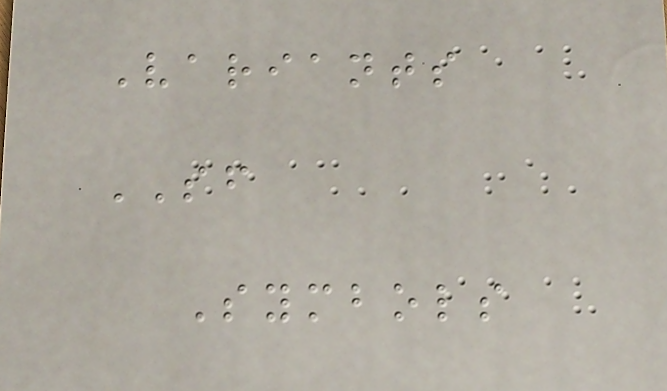Variants
SF
Symbols
